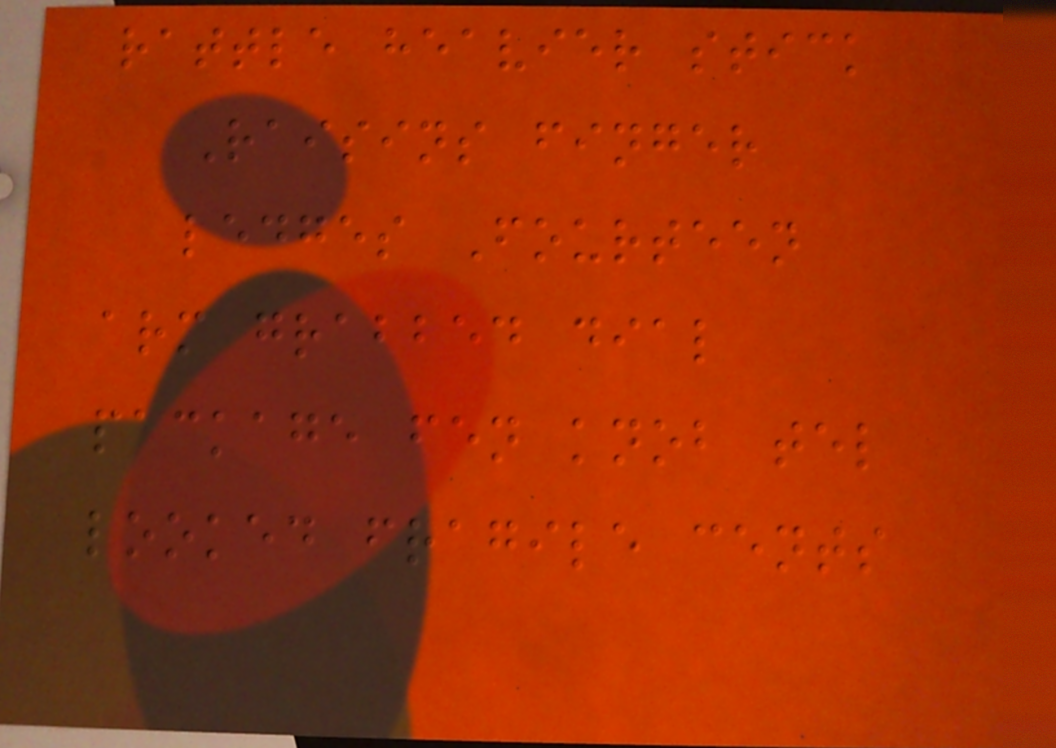rattle heavier stick
Raisins finger
ledges Fourteen
arm grabbed dial
package fen knob tel
looked fragile cents
